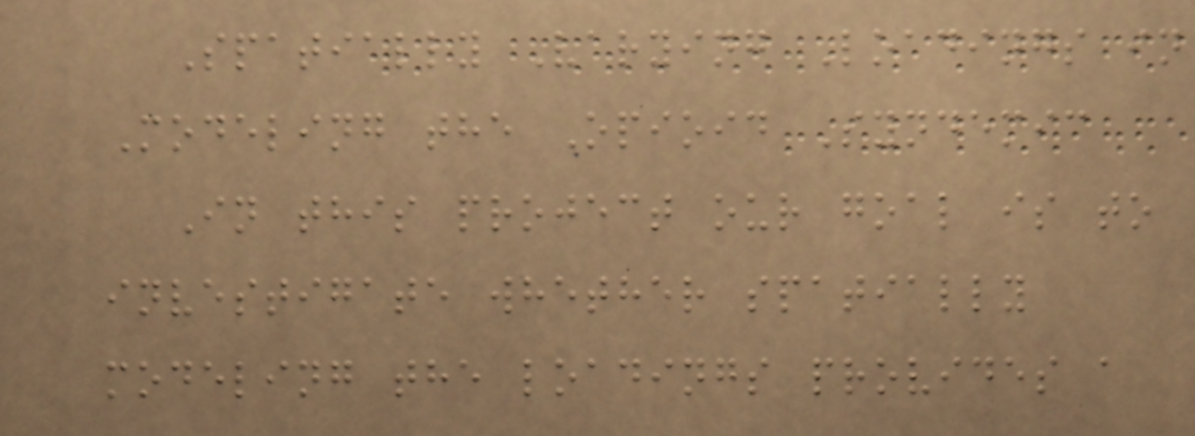Spatially Varying Loadings in
Modeling the Opioid Syndemic
In this project our goal is to
investigate whether spatially
modeling the loadings provides a
